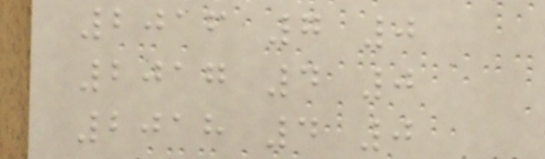2016 7 0
2017 4 0
2018 4 0
